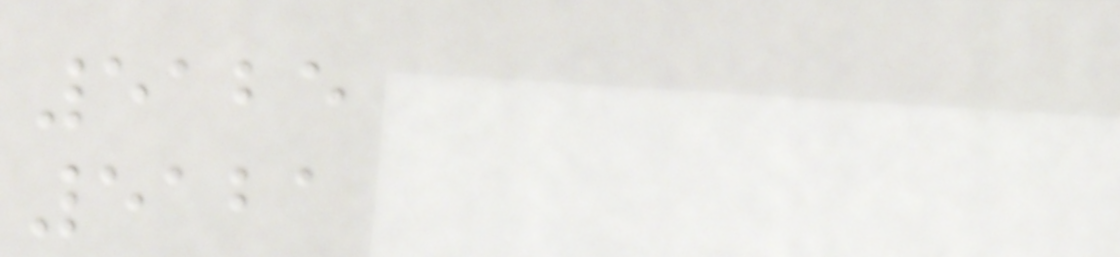5125
5121
